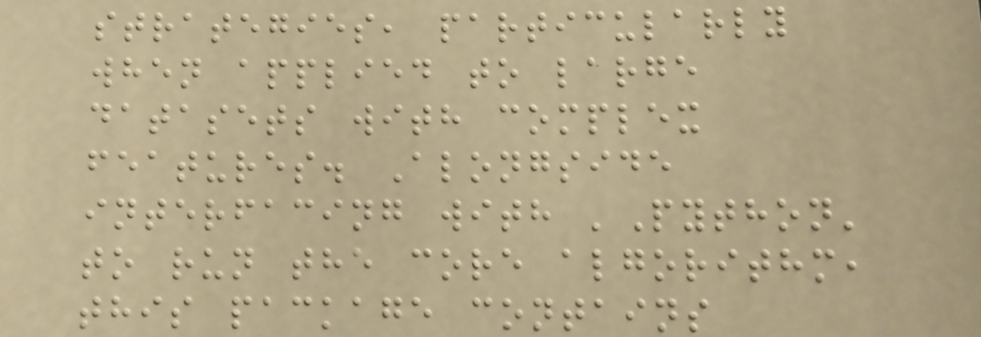strategies, particularly
when applied to large
datasets with complex
features. Alongside
interfacing with 'Python'
to run the core algorithm,
this package contains
